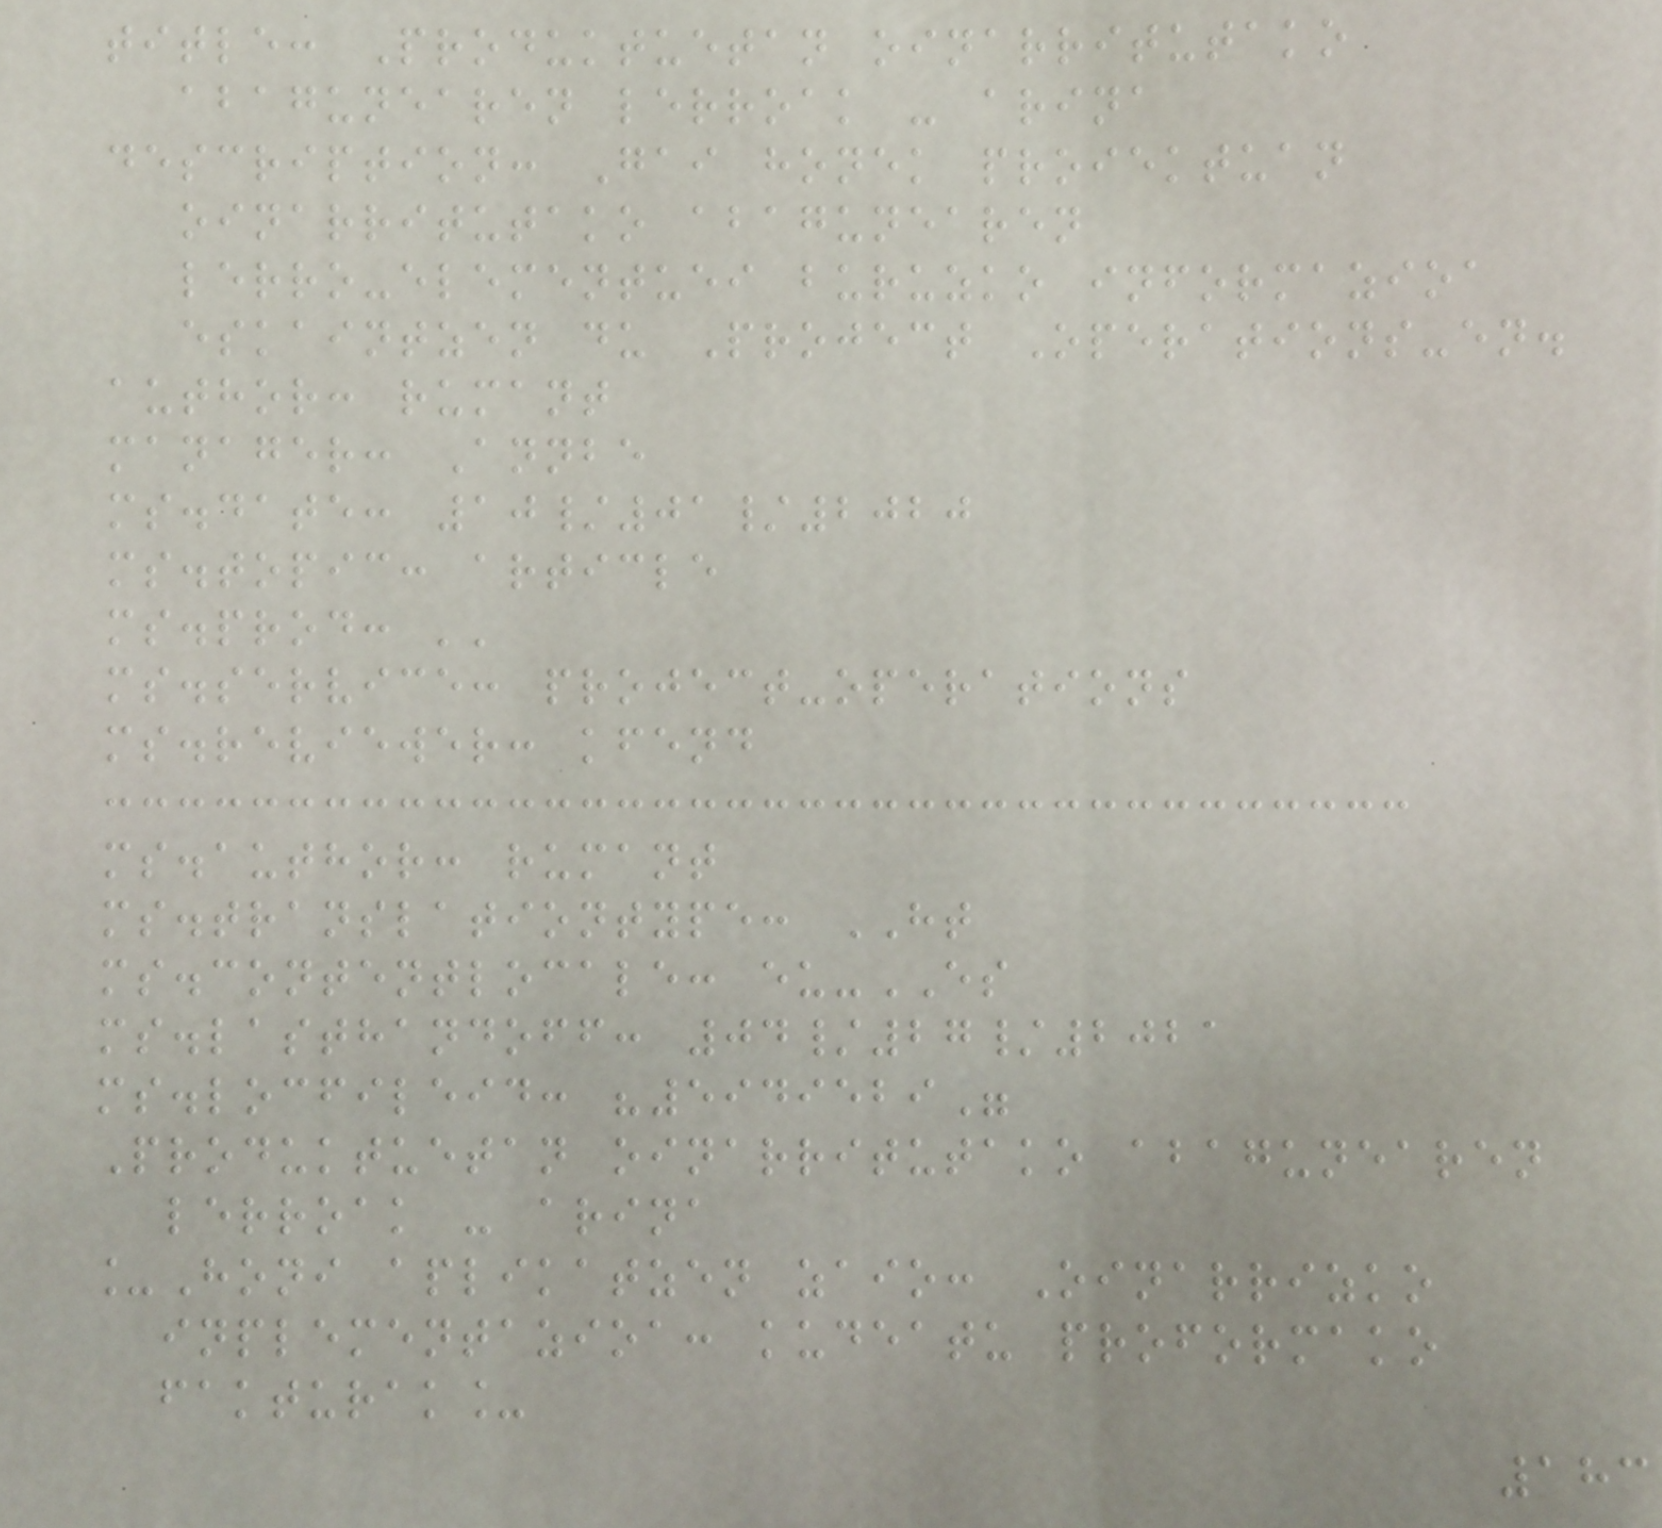title: Produktuetan oinarritutako
abagunearen lerroak - arina
description: Gai honek proiektuan
oinarritutako abagunearen
lerro-elementuei buruzko informazioa
eskaintzen du Project Operations-en.
author: rumant
manager: Annbe
ms.date: 10/01/2020
ms.topic: article
ms.prod: ''
ms.service: project-operations
ms.reviewer: kfend
ms.author: rumant
ms.translationtype: HT
ms.contentlocale: eu-ES
ms.lasthandoff: 04/27/2021
ms.locfileid: "5949529"
Produktuetan oinarritutako abagunearen
lerroak - arina
_Honi aplikatzen zaio: Oinarrizko
inplementazioa: kudeatu proformako
fakturak_
183
